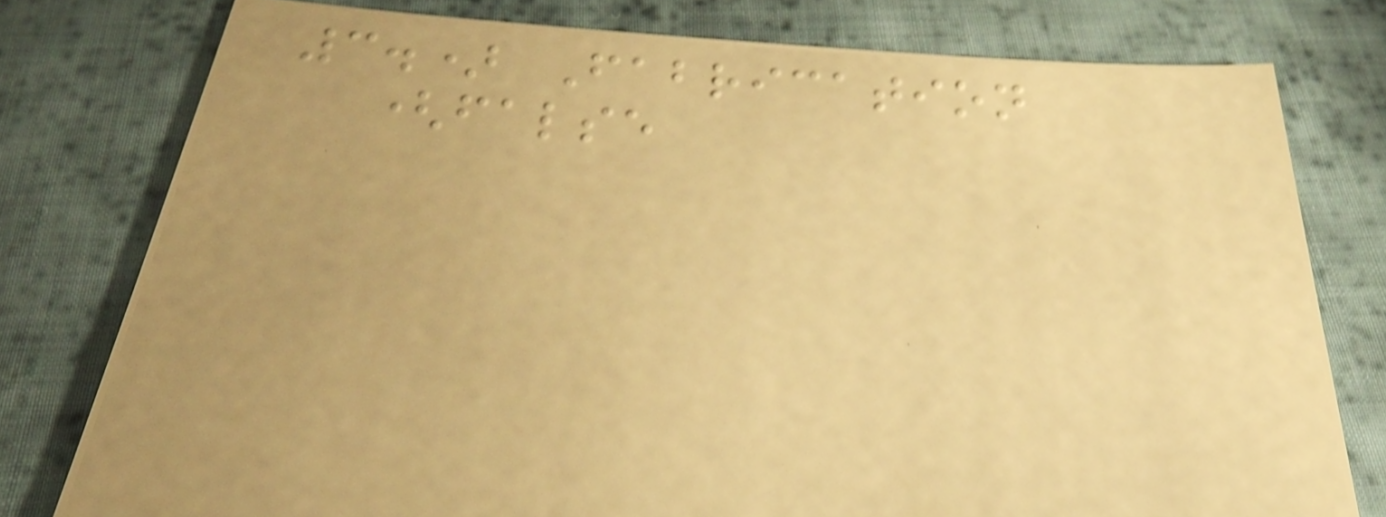3.) Fabrication
(false
